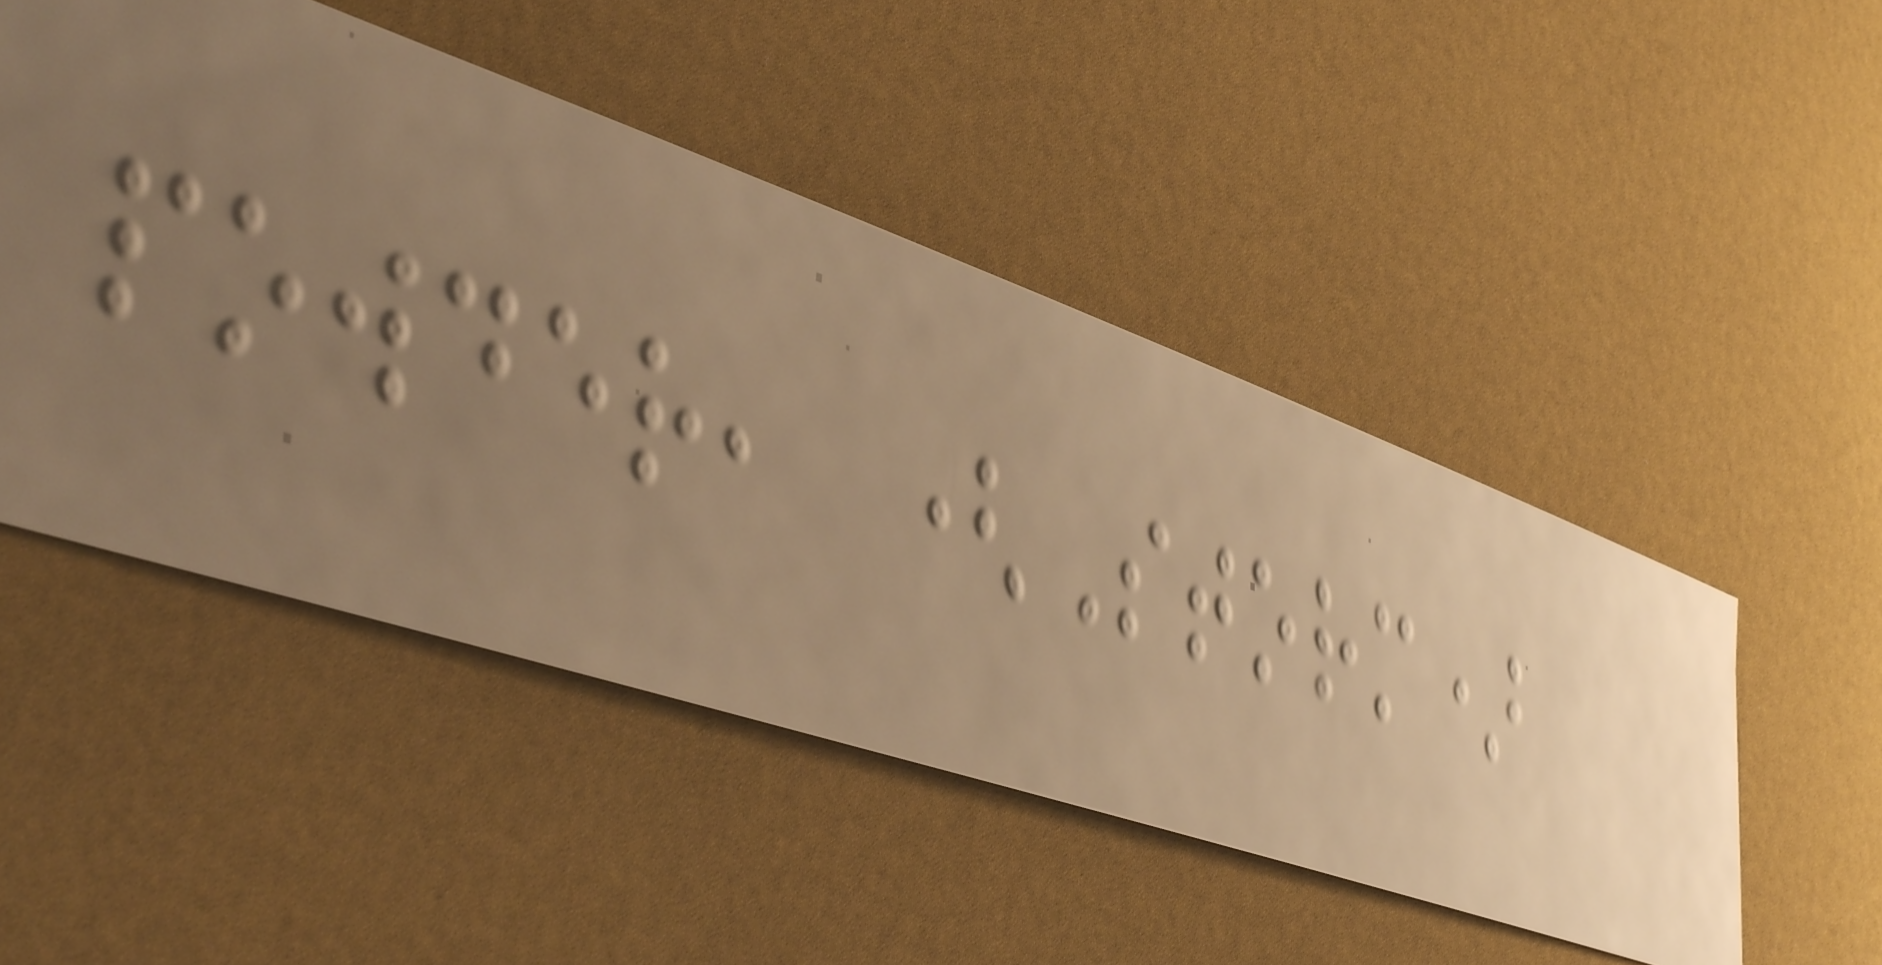powder, (Storm)
